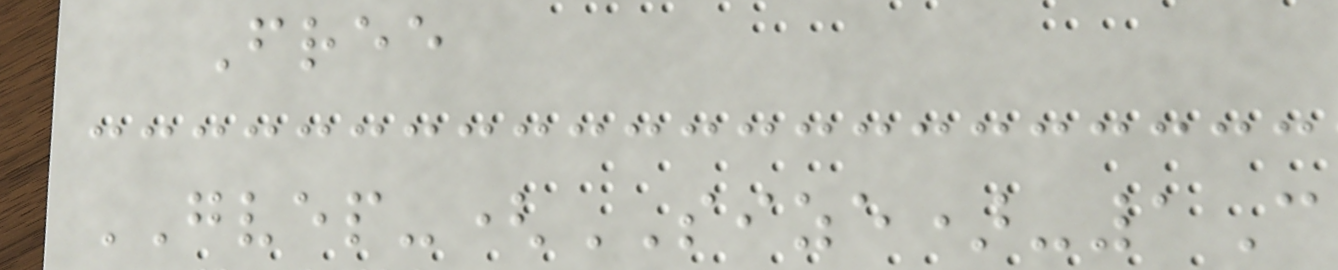Free
GVEP-(SIZE)-1C
